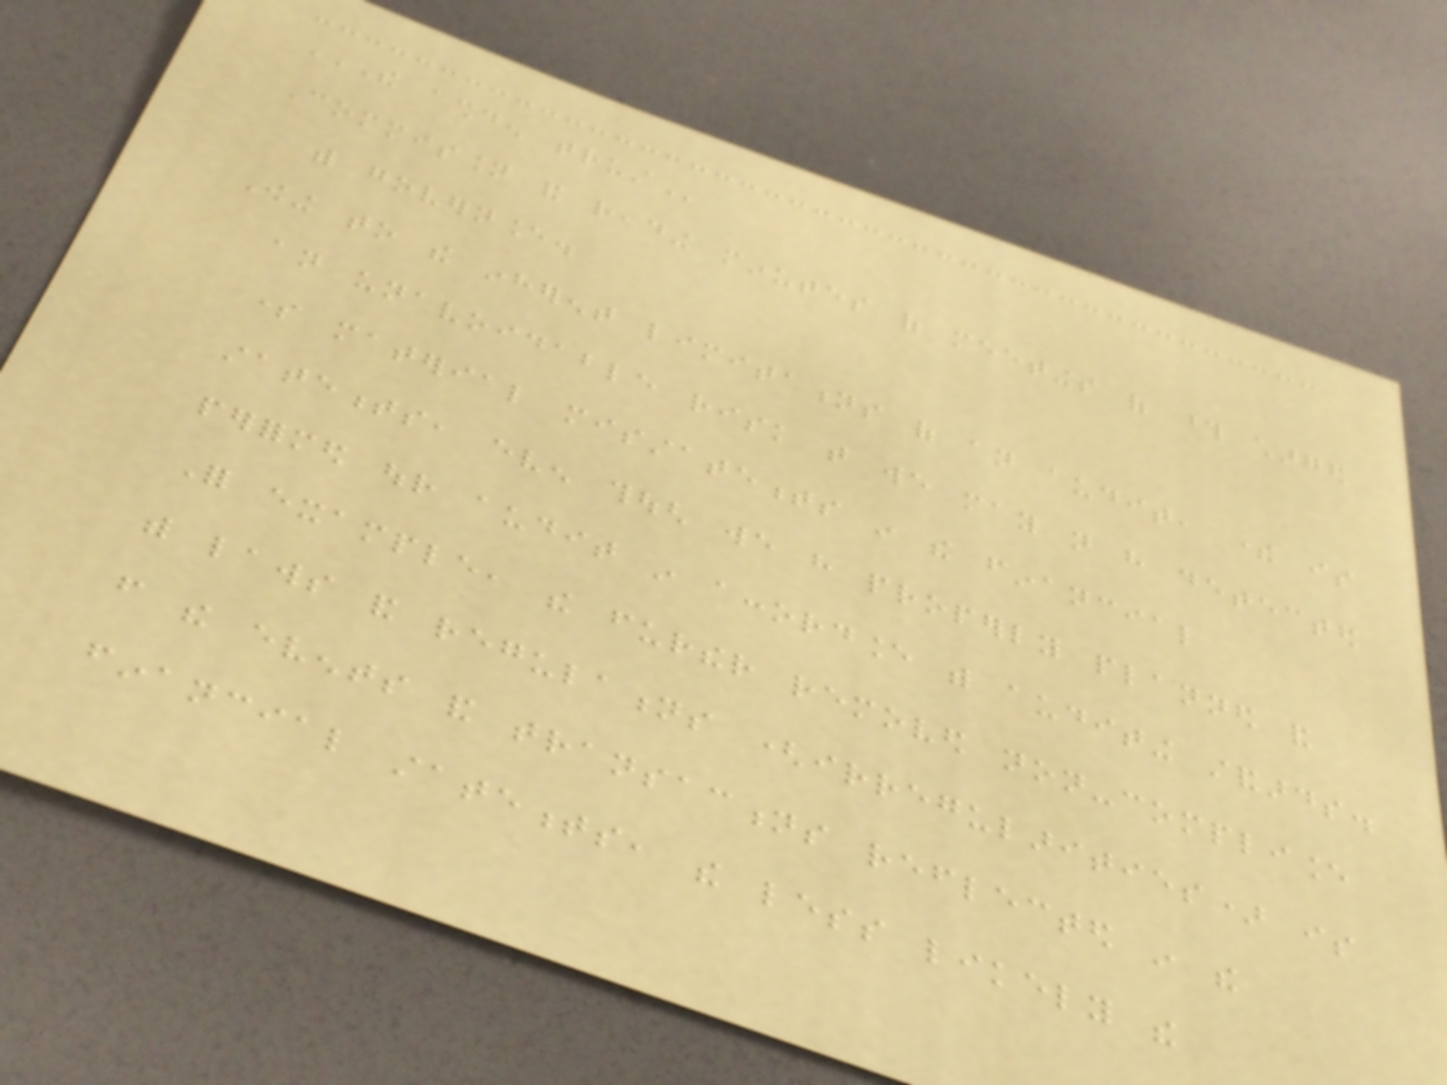THE ASHDEN TRUST
Commission and reading minutes of meetings of those charged
with governance.
Owing to the inherent limitations of an audit, there is
an unavoidable risk that we may not have detected
some material misstatements in the financial
statements, even though we have properly planned and
performed our audit in accordance with auditing standards.
For example, the further removed non-compliance
with laws and regulations (irregularities) is
from the events and transactions reflected in the
financial statements, the less likely the
